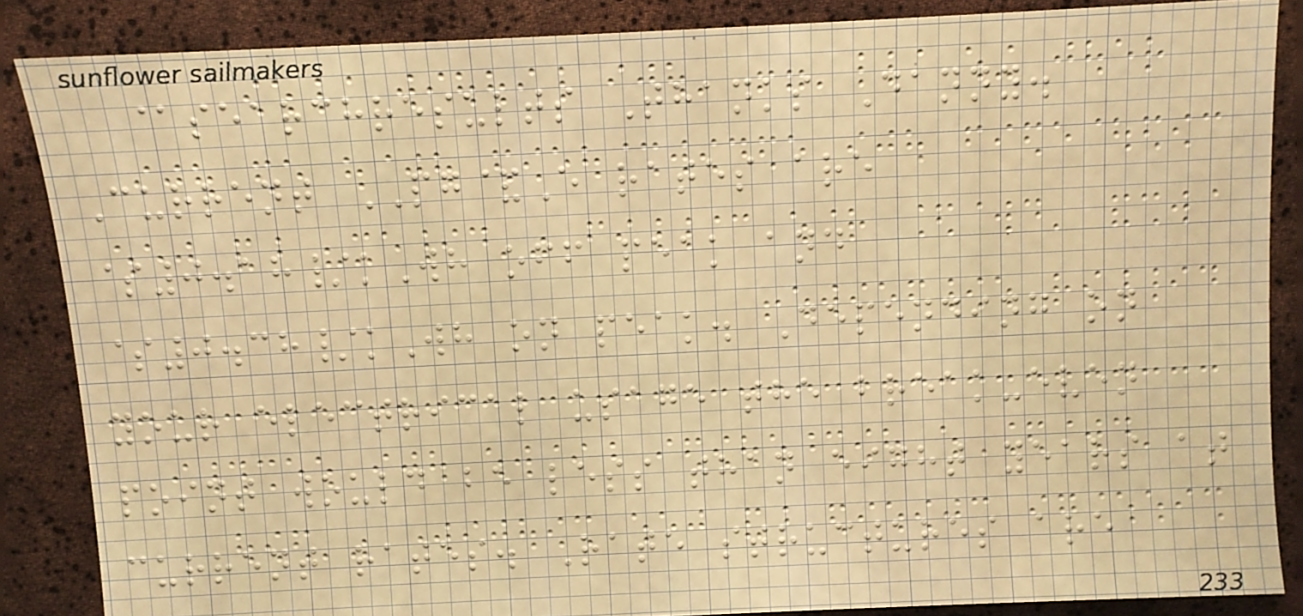@searchresults Thanks Danny.
Current PG&E rates are
$0.18/kWh off peak and
$0.38/kWh on peak. Depending on
your electrical usage the break-even
point would be less than eight years at
current rates. Rate structures are
